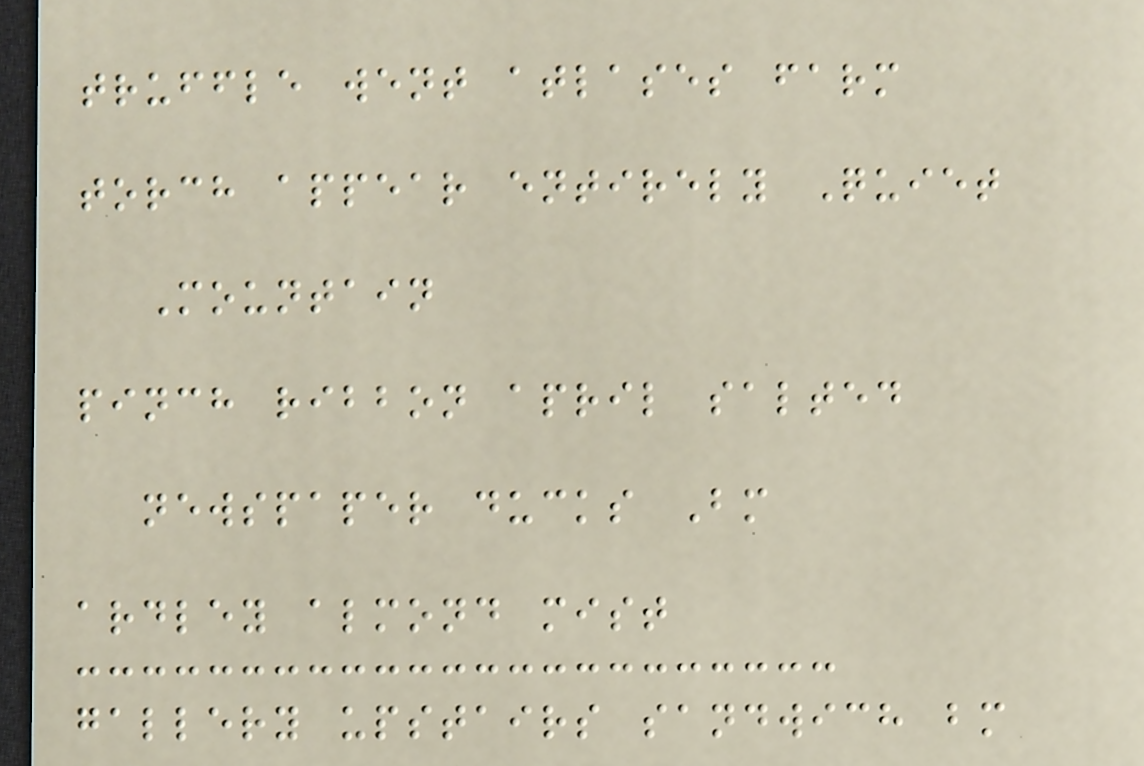truffle went atlases farm
torch appear entirely Quiet
Mountain
pinch ribbon april salted
newspaper ducks Bm
ardley almond mist
gallery upstairs sandwich bm
